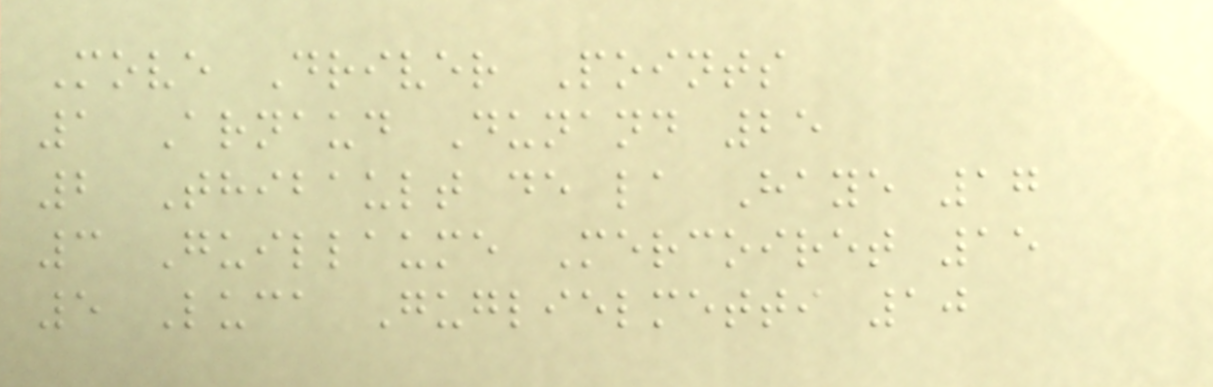Move Driver Points
1 Arnaud Dunand 25
2 Thibault de la Haye 17
3 Guillaume Mercoiret 15
5 Luca Guglielmetti 10
